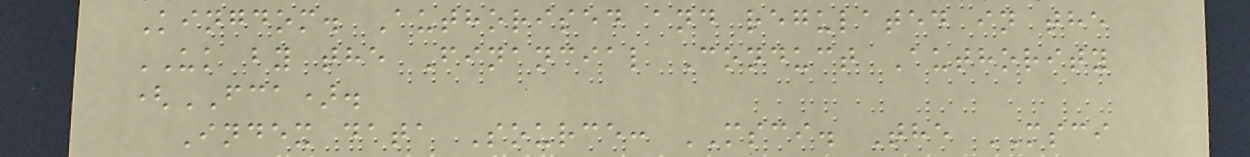Kingdom. Authorised and regulated in the
UK by the Financial Conduct Authority
(FCA).
Index data Source: MSCI. The MSCI
